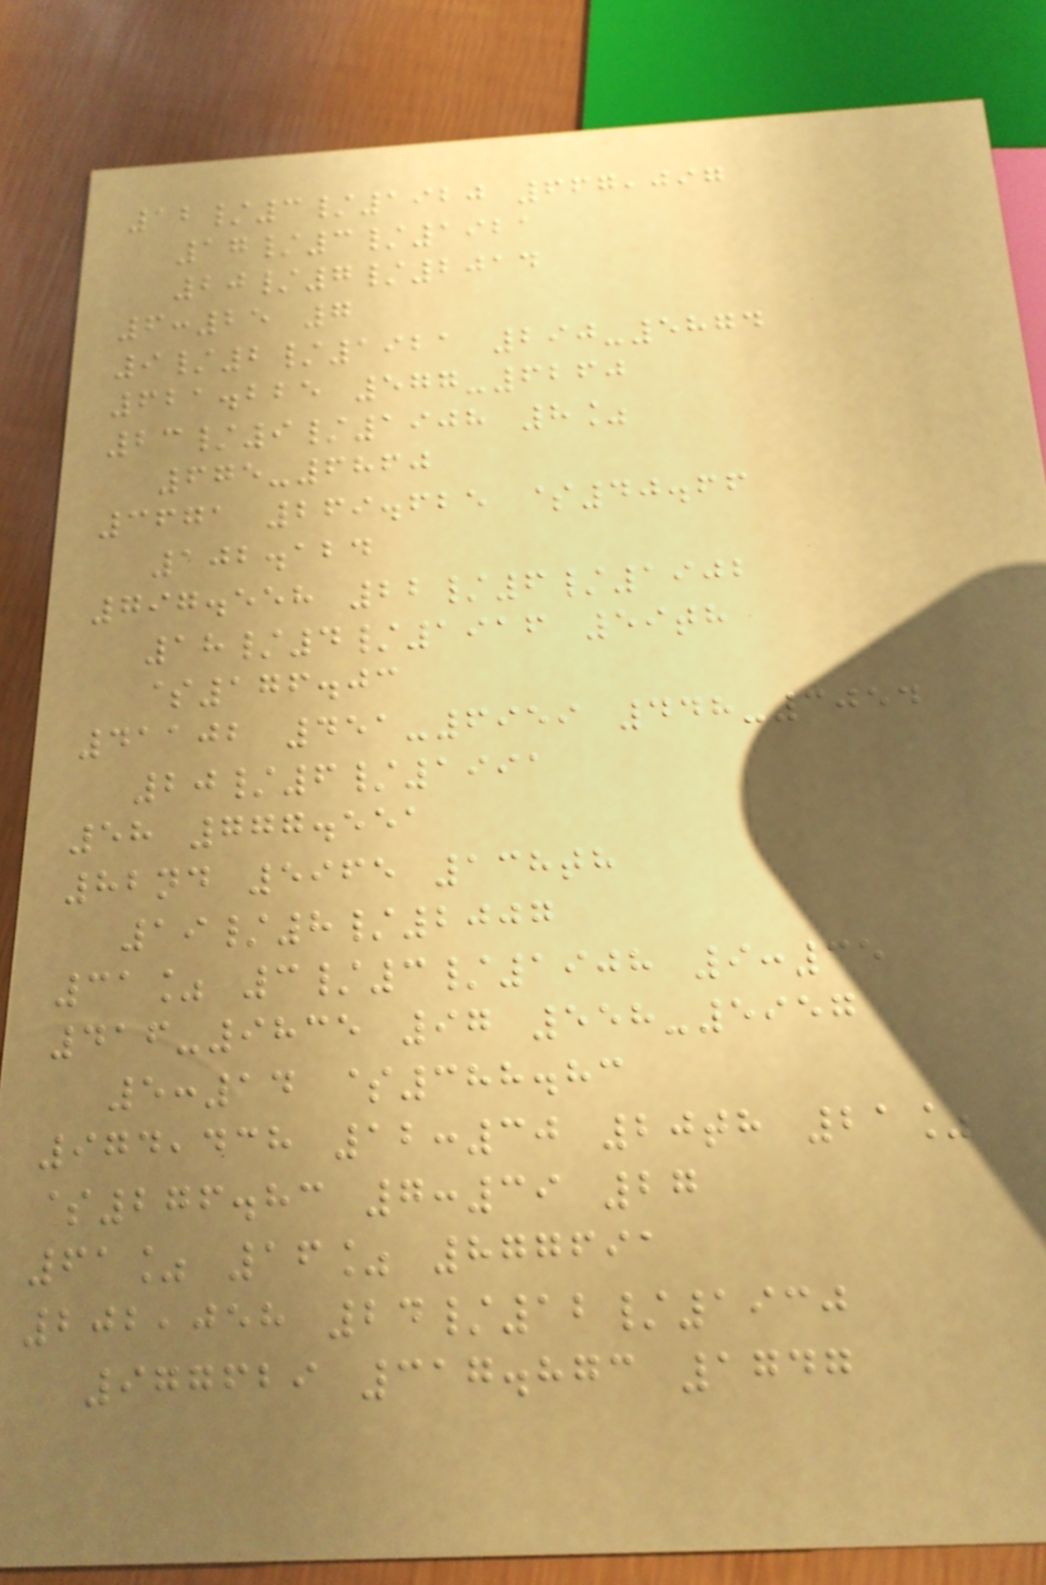12/3/1920 667,097
17/3/1921
20/7/2014
6:25 7
9/2/1921 290-5874
621.225 577-6260
23/9/1908 8%
675-6860
3671 269.625 $40.66
102.124
797.558 22/6/1902
18/4/1916 59th
$176.03
41102 451-6959 448-3054
20/6/1991
58 777.551
82nd 5965 138th
19/8/2007
31% 3/3/1908 9:35
416-9835 97 558-5957
5:14 $388.83
974,438 12:30 20th 21%
$276.83 7:39 27
61% 16% 877691
202,058 24/12/1930
977629 317.873 1747
